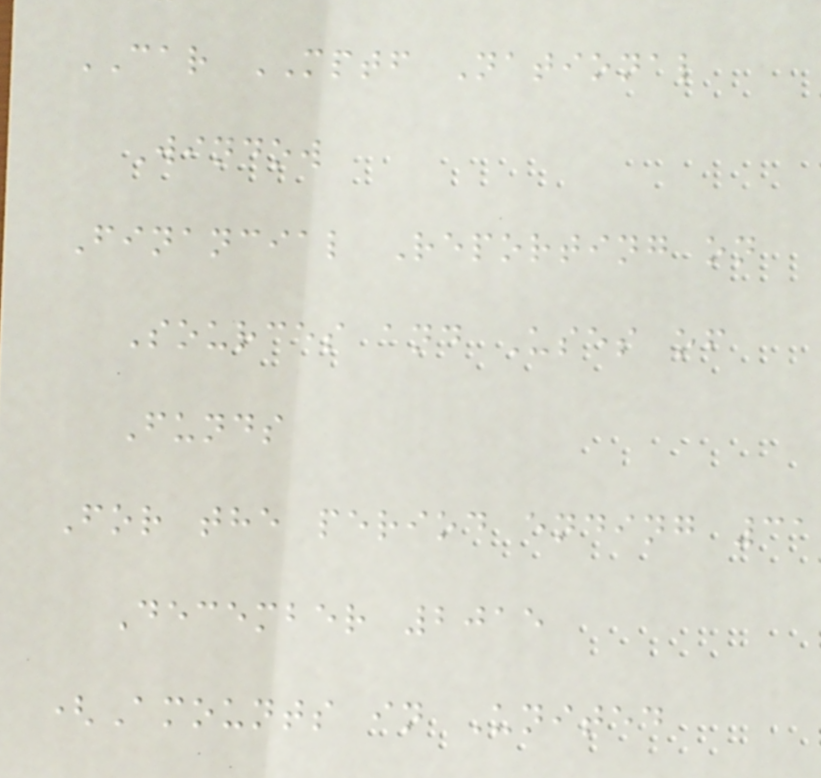CAR MPTF National
Window
Financial Reporting on
Sources and Uses of
Funds
For the period ending 31
December 2015
(Amounts in United
